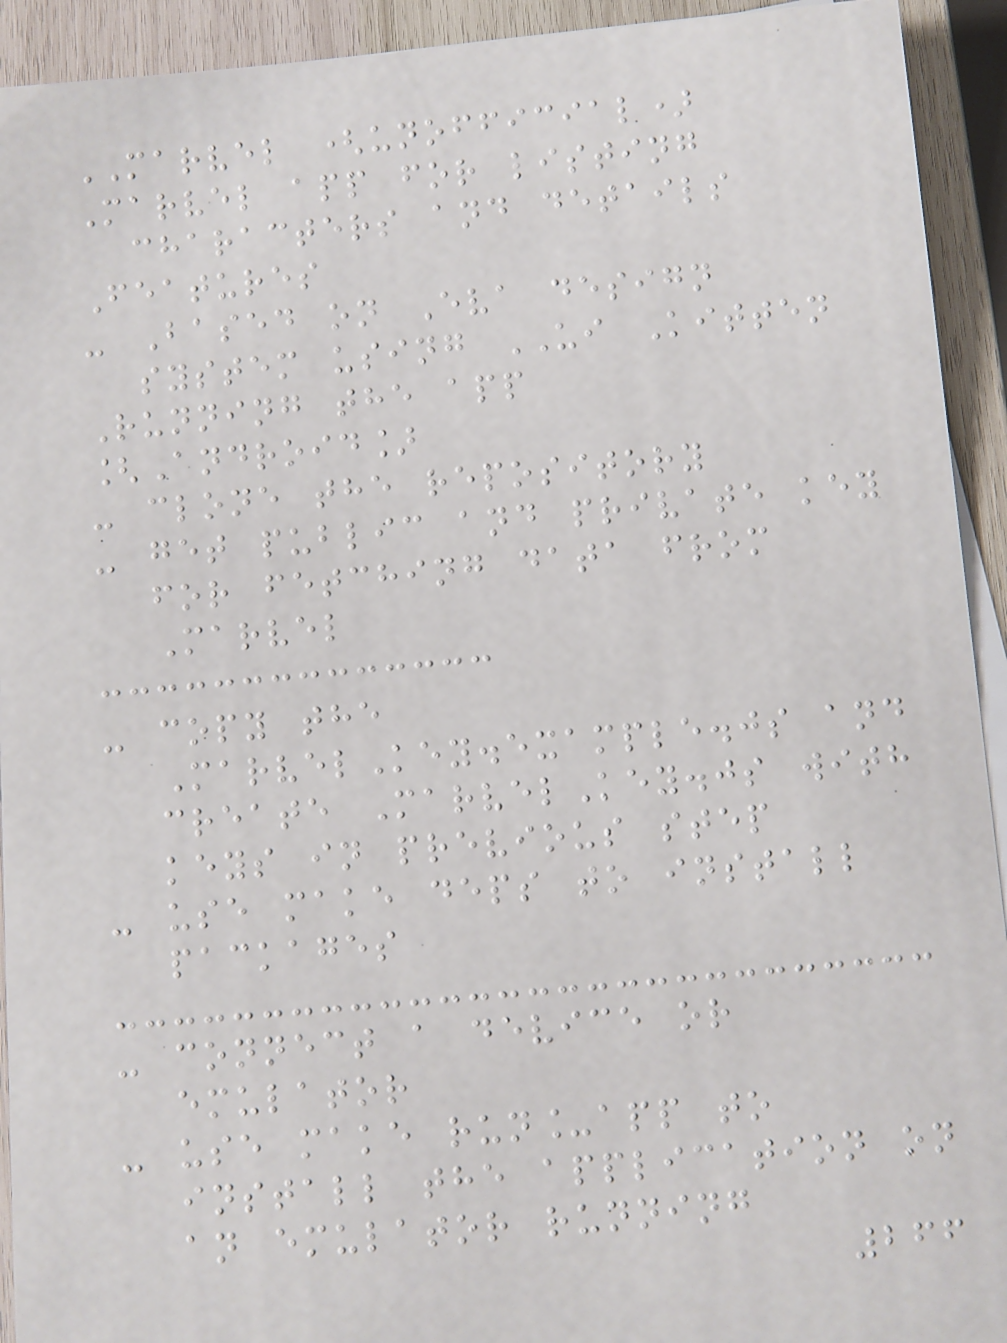MARVEL (unofficial)
Marvel app for listing
characters and details
Features
- Based on Eva design
system using UI Kitten
Running the app
[Android]
- clone the repository
- get public and private key
for fetching data from
Marvel
- copy the
MarvelKey.example.js and
create MarvelKey.js with
keys in previous step
- use make deps to install
packages
- connect a device or
emulator
- use make run_app to
install the application on
an emulator running
266
